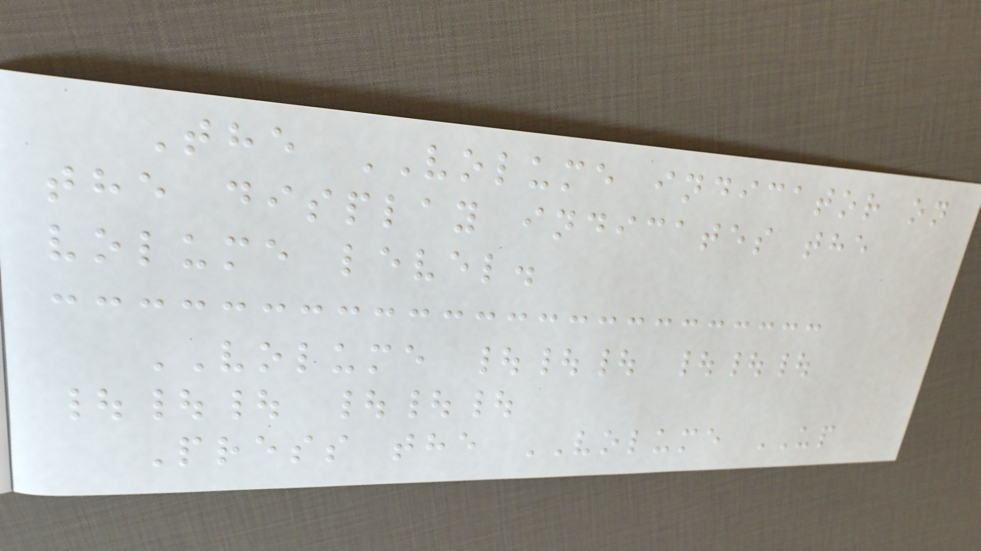The VOLUME indicator on
the display indicates the
volume level.
VOLUME ||| |||
||| |||
Press the VOLUME UP
